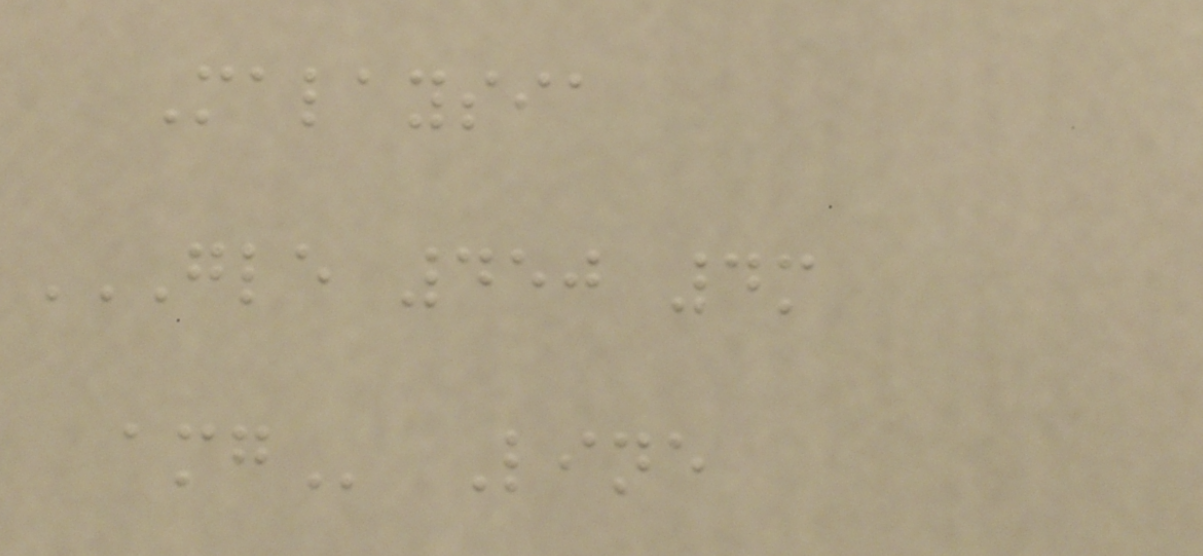Malaysia
GLE 450 4M
AMG Line
